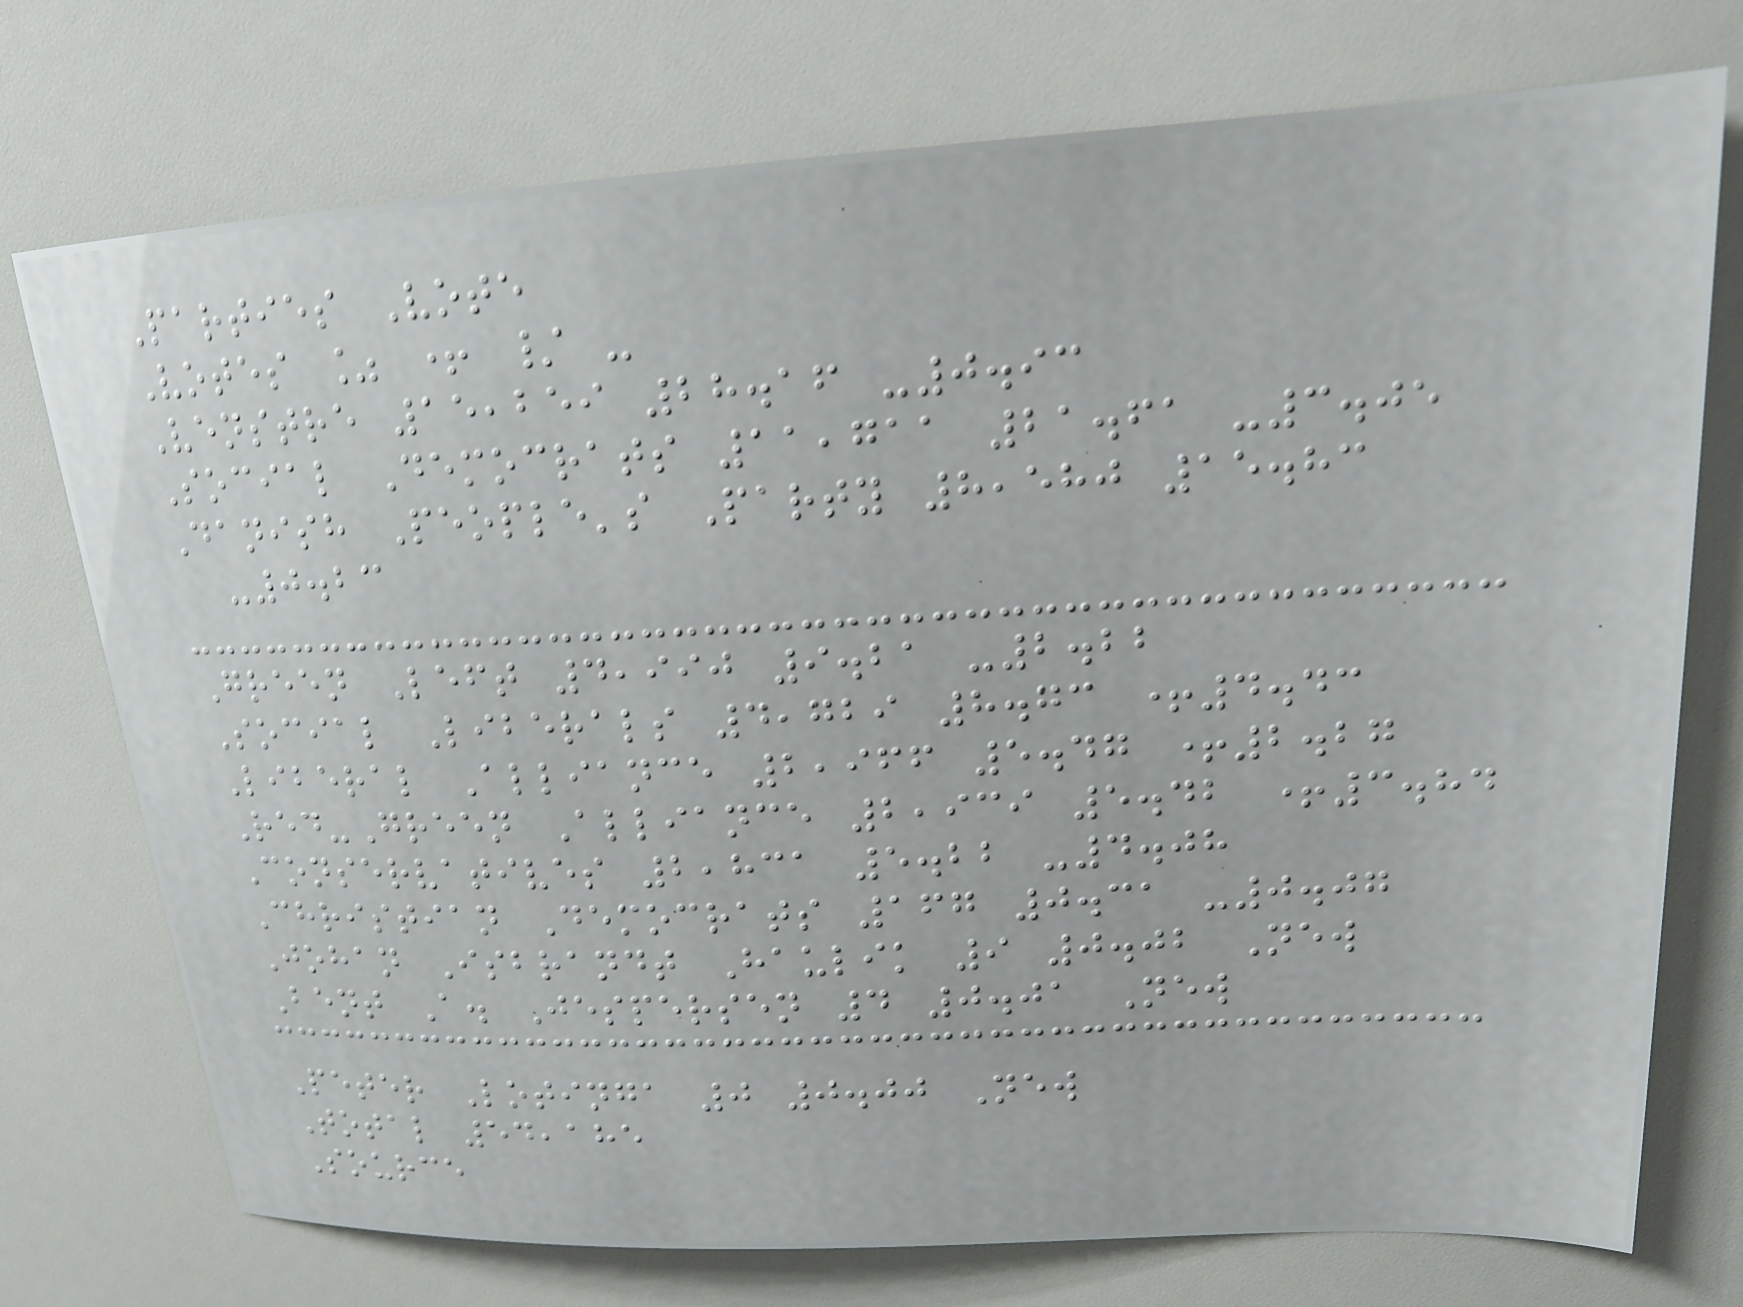Parties Vote
Votes % + / -
Venstre 15,259 28.16 -0.93
Social Democrats 11,711 21.61 -3.05
Danish People's Party 8,580 15.83
-0.23
Green Left 4,990 9.21 -2.22
Social Liberals 4,729 8.73 +4.43
Liberal Alliance 2,966 5.47 +2.27
Red-Green Alliance 2,939 5.42 +3.84
Conservatives 2,831 5.22 -4.08
Christian Democrats 167 0.31 -0.07
Johan Isbrandt Haulik 9 0.02 New
Bent A. Jespersen 4 0.01 New
Peter Lotinga 0 0.00 New
Total 54,185
Source
